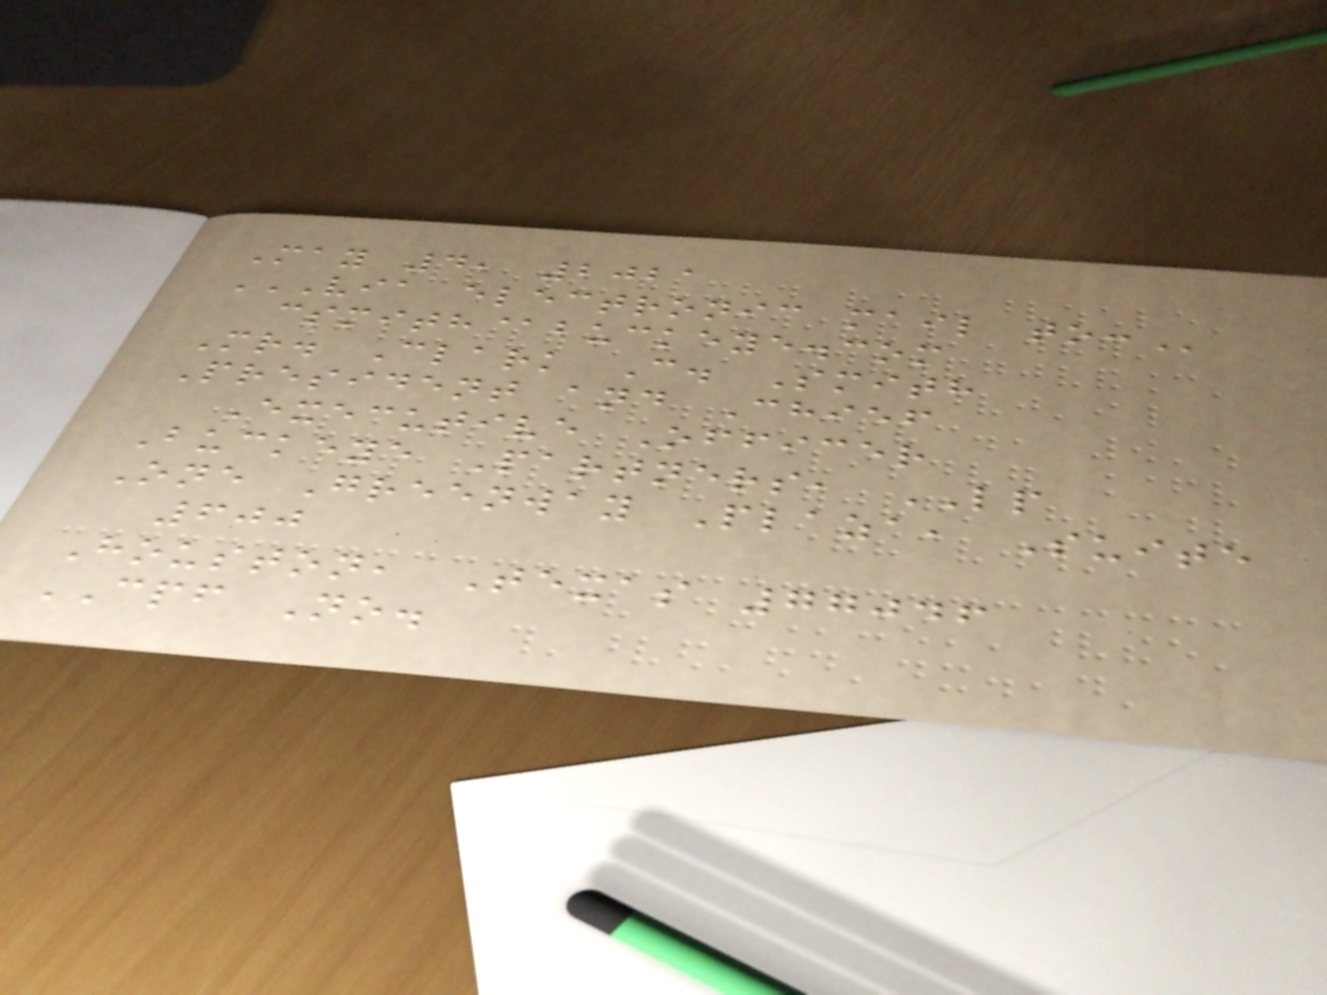May 4, 2021
VIA ELECTRONIC MAIL TO:
csmith@buckeye.com
Mr. Clark C. Smith
President and Chief
Executive Officer
Buckeye Partners, LP
One Greenway Plaza, Suite
600
Houston, Texas 77046
CPF No.
